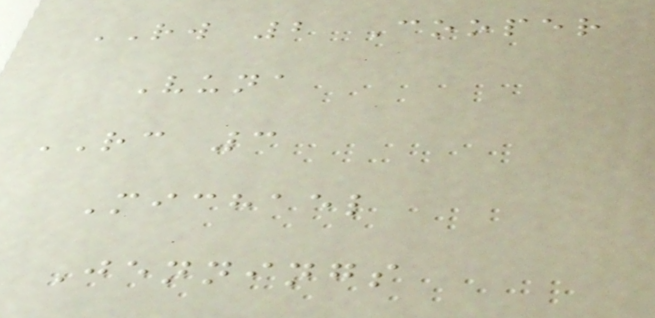RW 2 Cooper
Vuna
RC 3
Michael
Jennings
